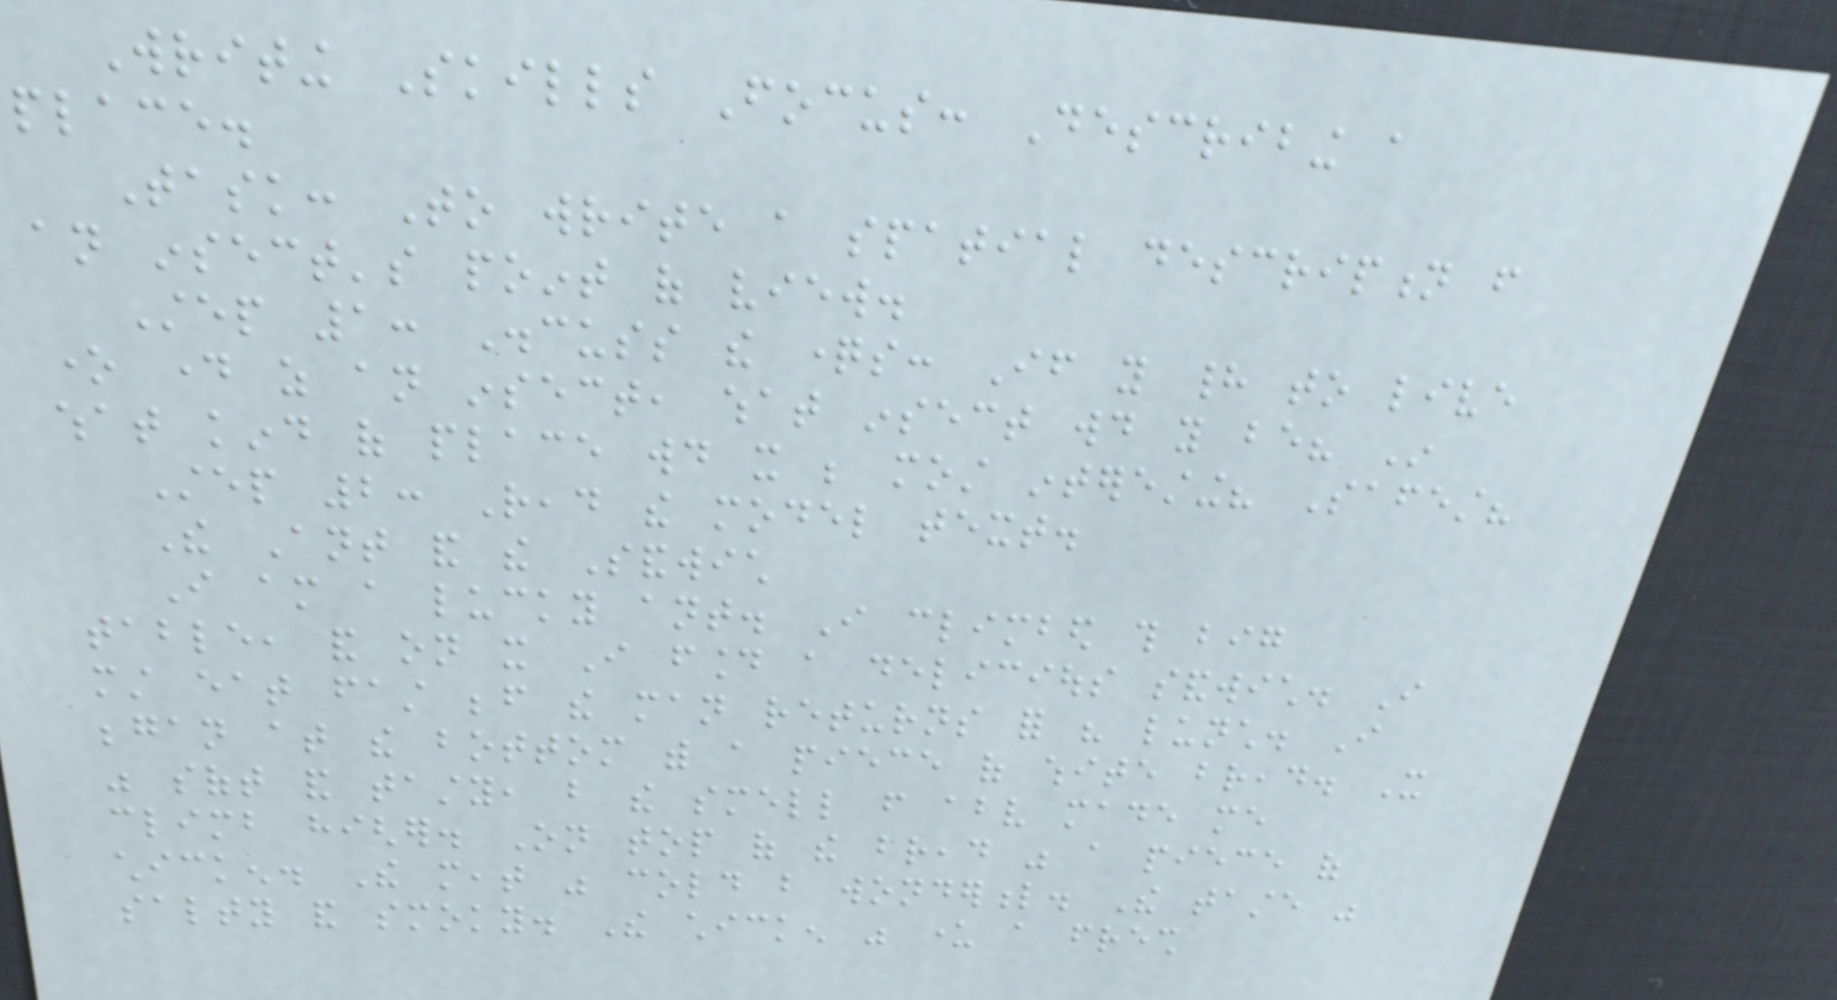Writing Skills Focus: Describing a
place.
Task: To write a spatial description from
an insect's point of view.
Step 1: Discuss the questions: If you had to live
one day as an insect, what insect would you be? In
what kind of place would it be most interesting? Safest?
Step 2: Read the model text.
The Ant and the Sandwich
I am a lucky ant. I climbed this big
table, and on it I found a delicious sandwich. I
must eat fast before the man returns for his lunch. I
began at the bottom with a piece of white bread. It
was soft and tasty, but the smell from above made me
climb higher. On top of the bread was a piece of
chicken. The meat was cold but wonderful. The taste was
salty and smoky. The chicken was under a fresh
